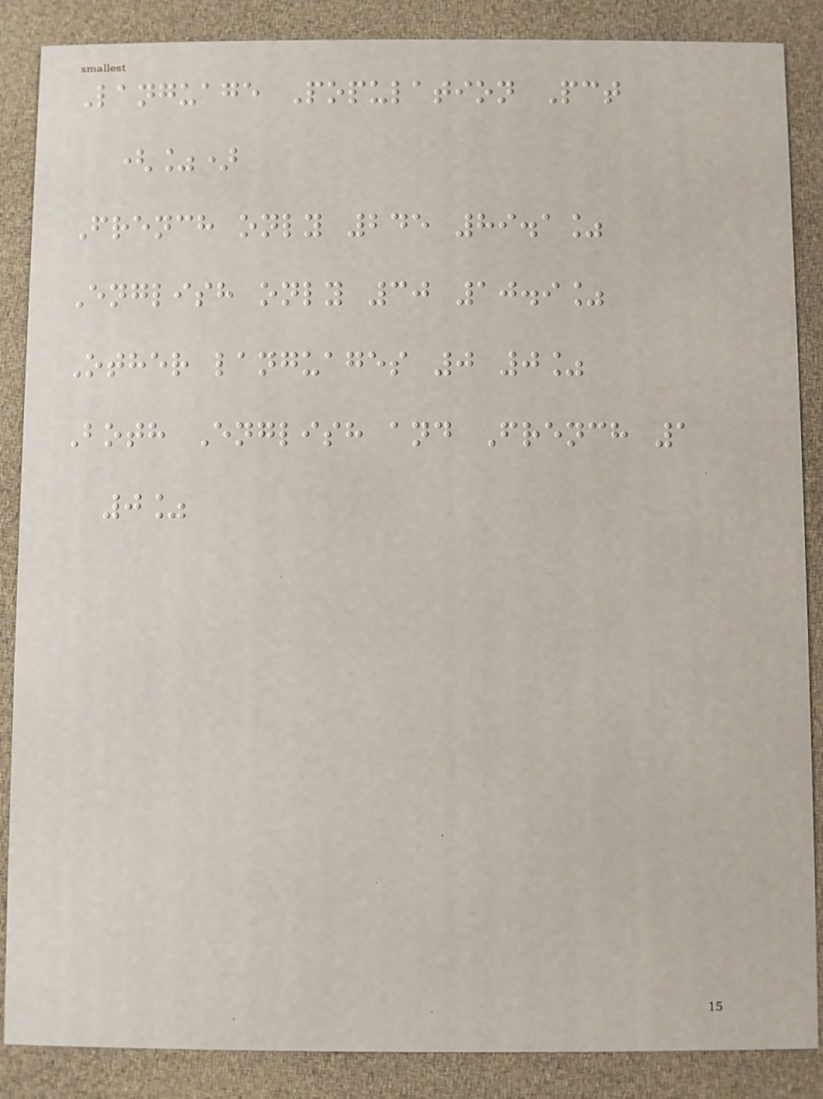Language Population Pct
(%)
French only 245 89.1%
English only 30 10.9%
Other languages 0 0%
Both English and French 1
0%
